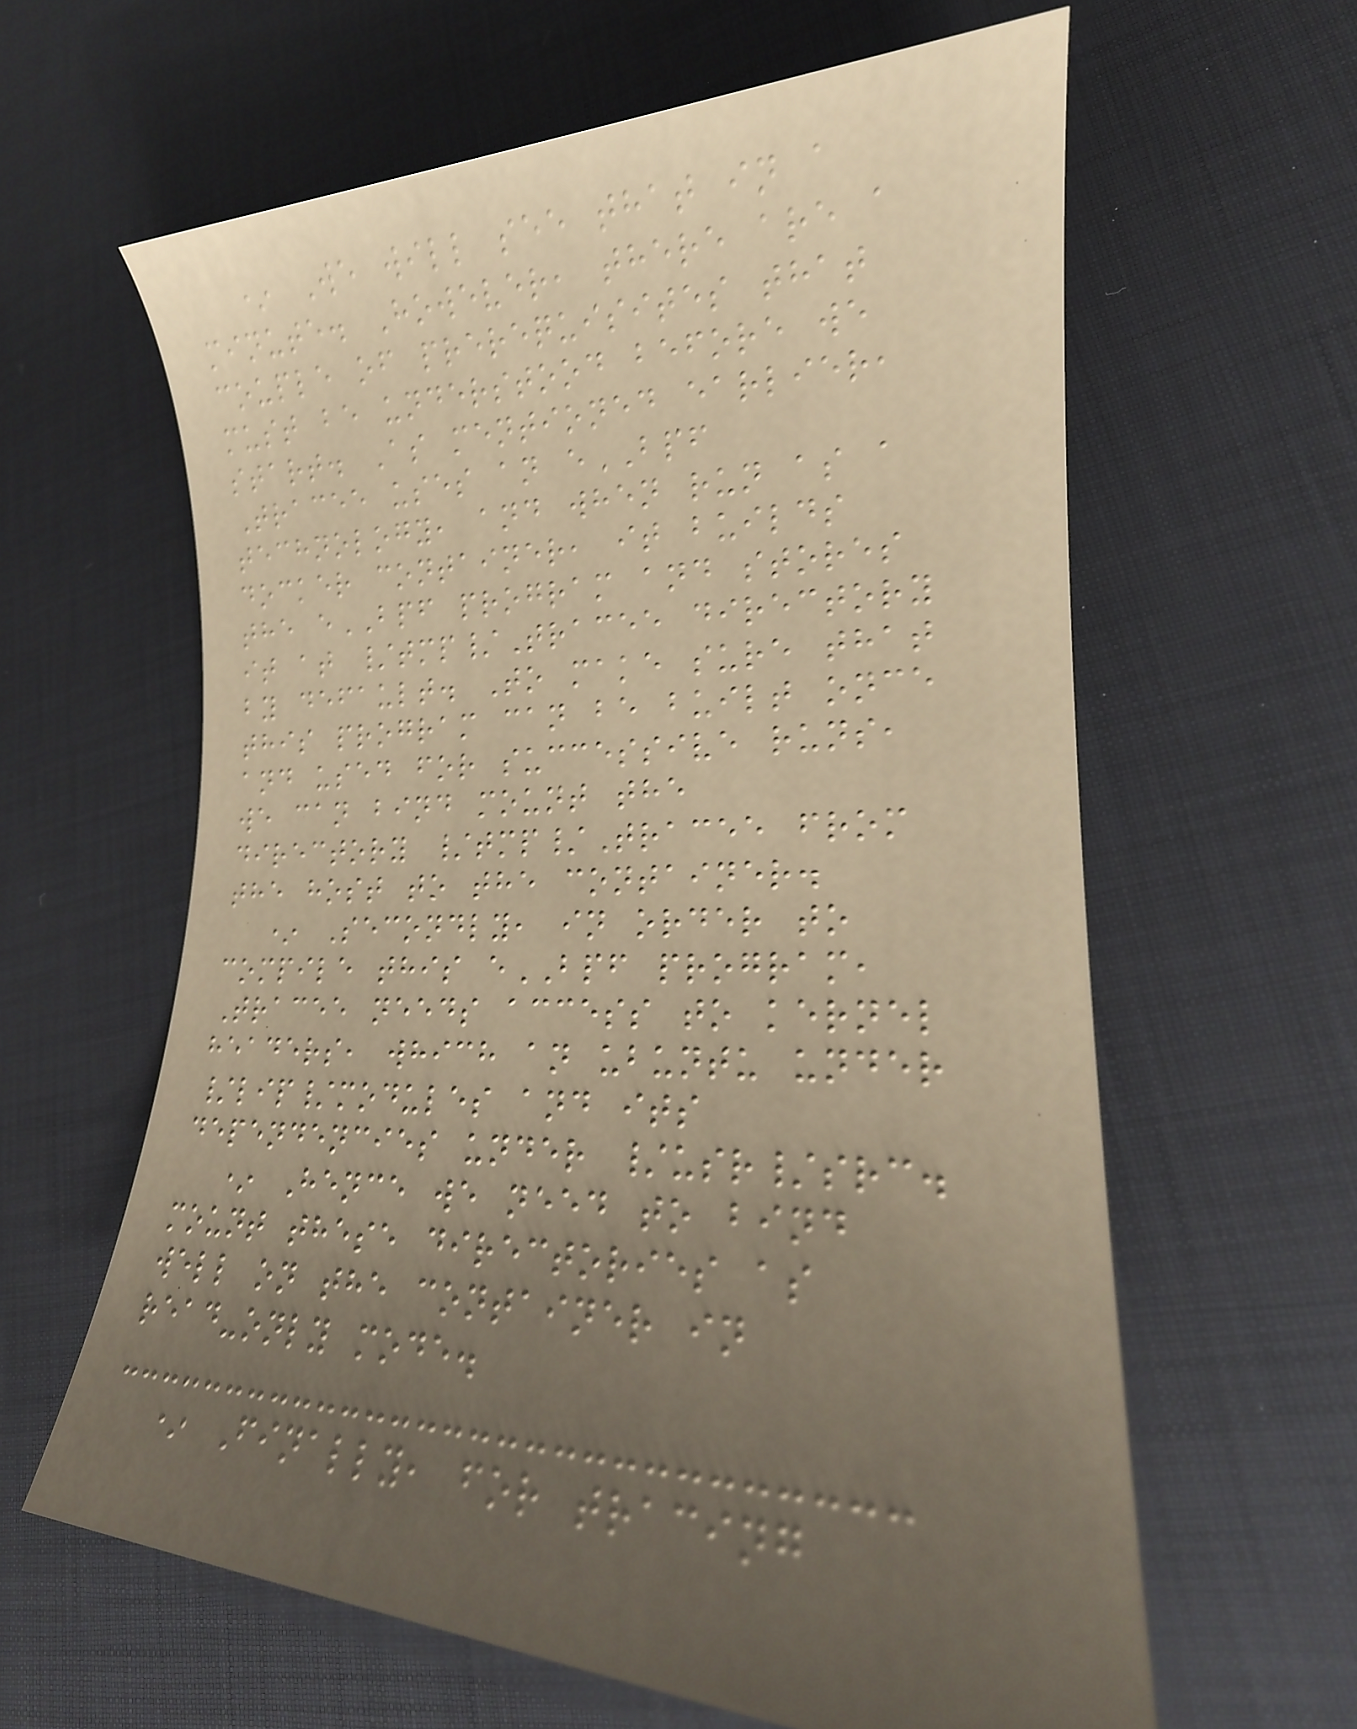* We will see that in a
minute. However, there are a
couple of prerequisites that
must be understood before we
start. As mentioned earlier,
Tracee uses an eBPF
technology, and when run as a
docker container, it builds
the eBPF program and stores
it at /tmp/Tracee directory
by default. To make sure that
this program can be built once
and used for successive runs,
we can bind mount the
directory /tmp/Tracee from
the host to the container.
* Secondly, in order to
compile this eBPF program,
Tracee needs access to kernel
headers, which an ubuntu under
/lip/modules and its
dependencies under /usr/src.
* Hence we need to bind
mount these directories as
well on the container in
read-only mode.
* Finally, for tracing
